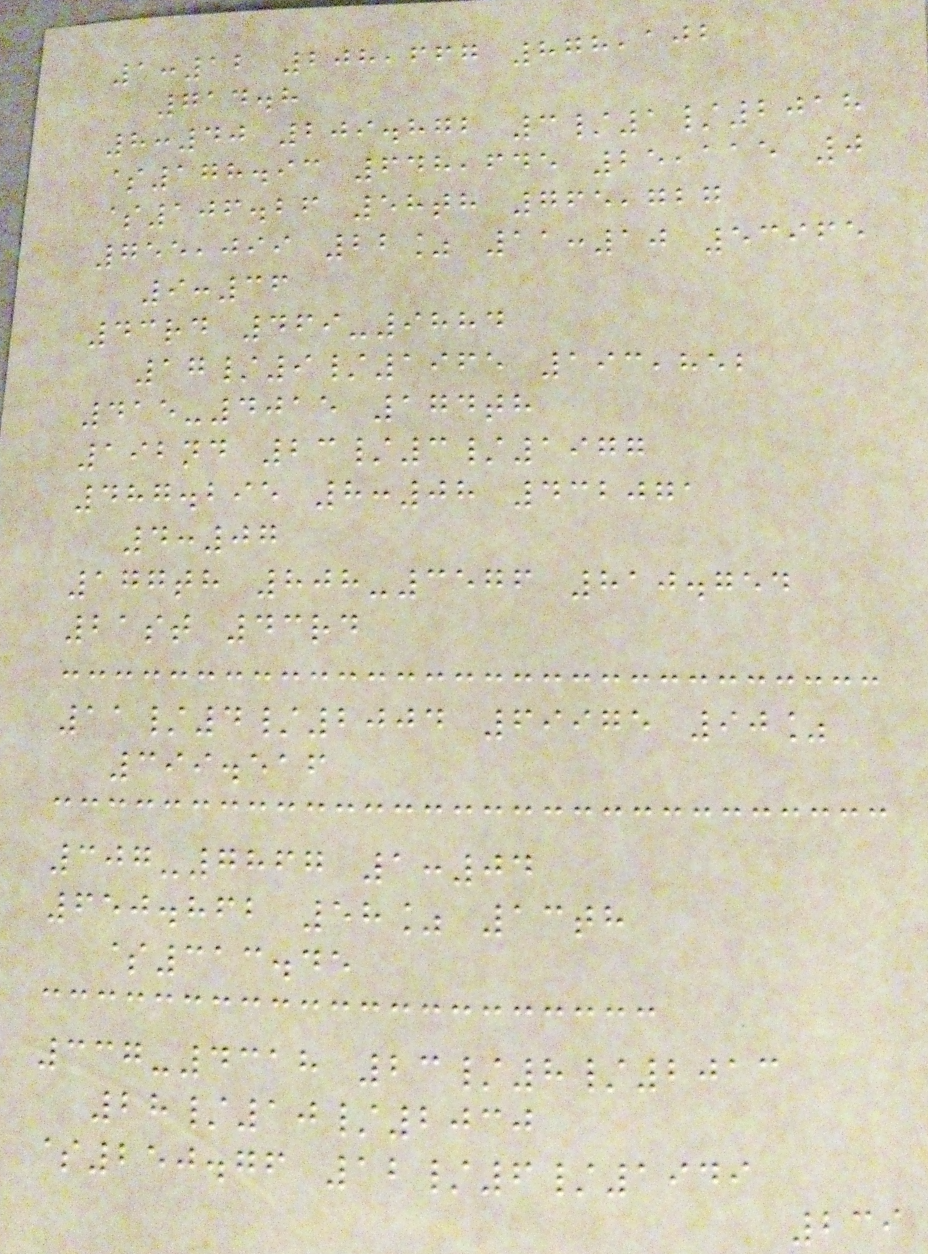1:12 208,667 878,102
714.8
8:40 209.872 3/1/2018
$178.93 648,645 25,115 0
$106.26 58th 765,727
755,099 22% 11:10 53965
9:36
43rd 469-9884
17/9/1965 193,852
415-4015 174th
192nd 23/3/1977
487.295 8:08 432071
4:07
177th 808-3576 810.754
21st 43rd
11/4/2004 69975 90%
399.516
307-7867 1:04
650.862 58% 13th
$313.45
337-4318 23/8/2013
28/10/2030
$250.76 12/6/1949
239
